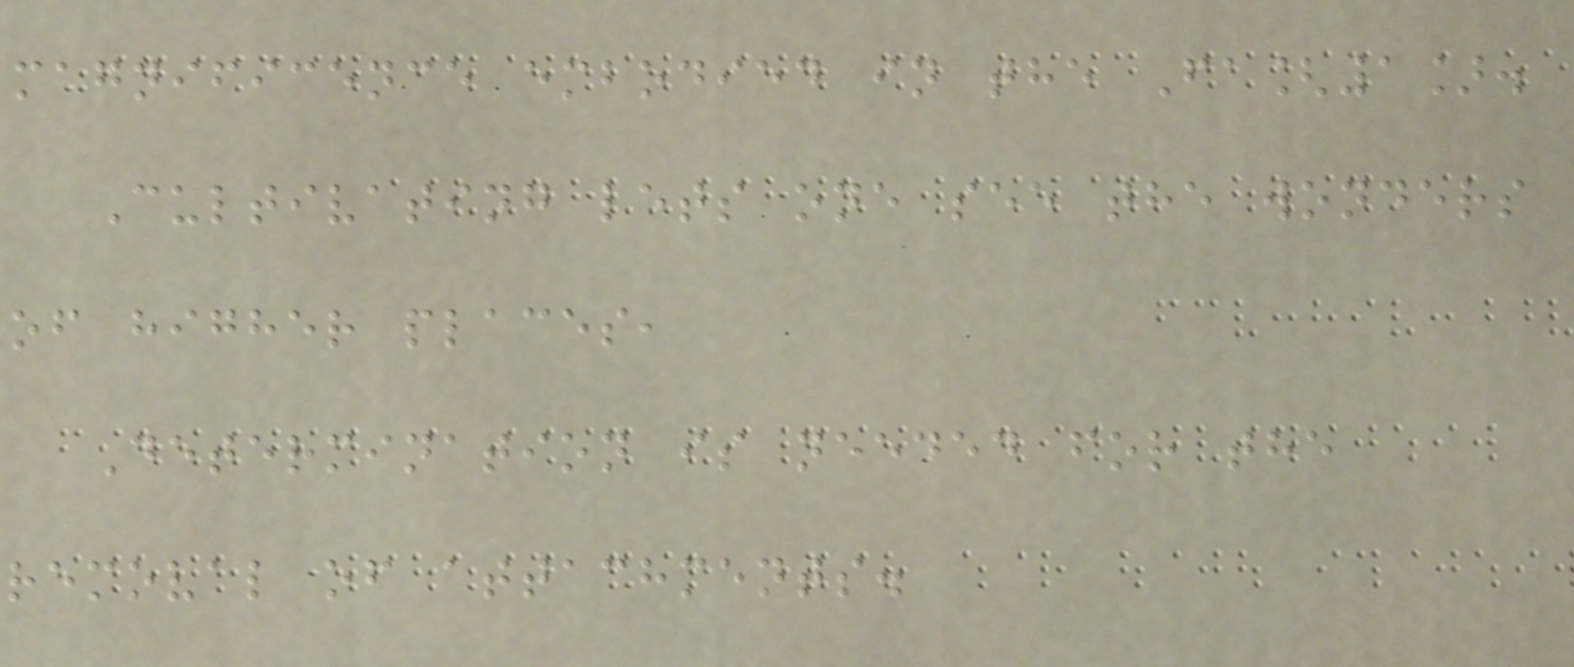magnificence embodied in the Fa[1].
Cultivating lets one see the wonders
of higher places,
Determination is needed for the
removal of attachments.
